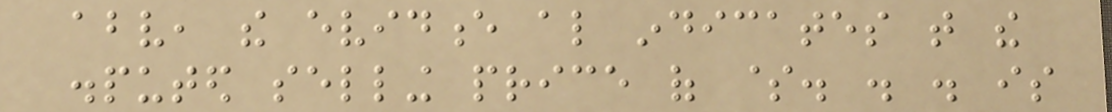above, the evidence also indicates that the
disputed selling price of $. . . is
